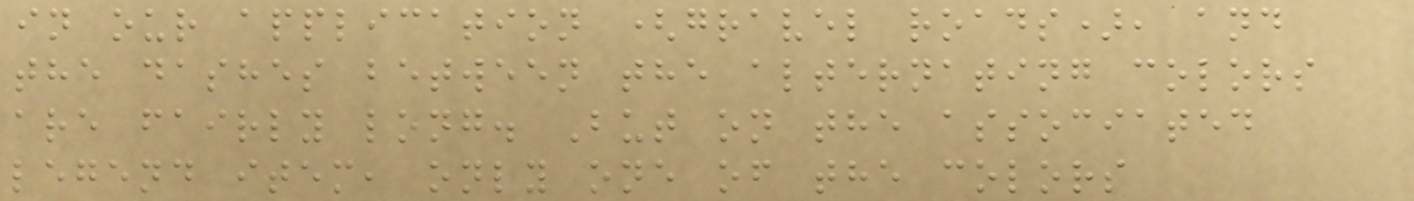in our application (gravel roads), and
the dashes between the alternating colors
are fairly long. But on the associated
legend item, only one of the colors
